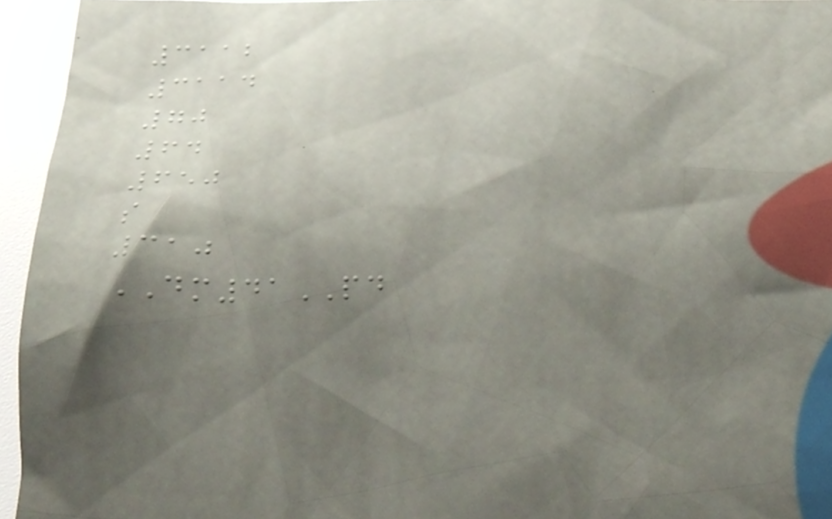3112
3114
70
64
650
s
310
DM41PD
